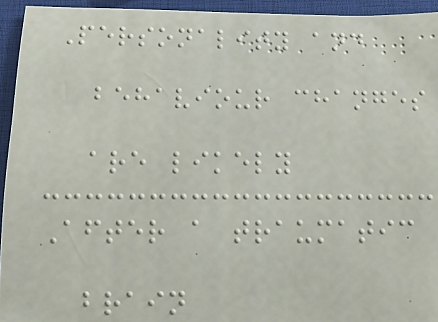Personality and
behaviour changes
are likely
After a traumatic
brain
